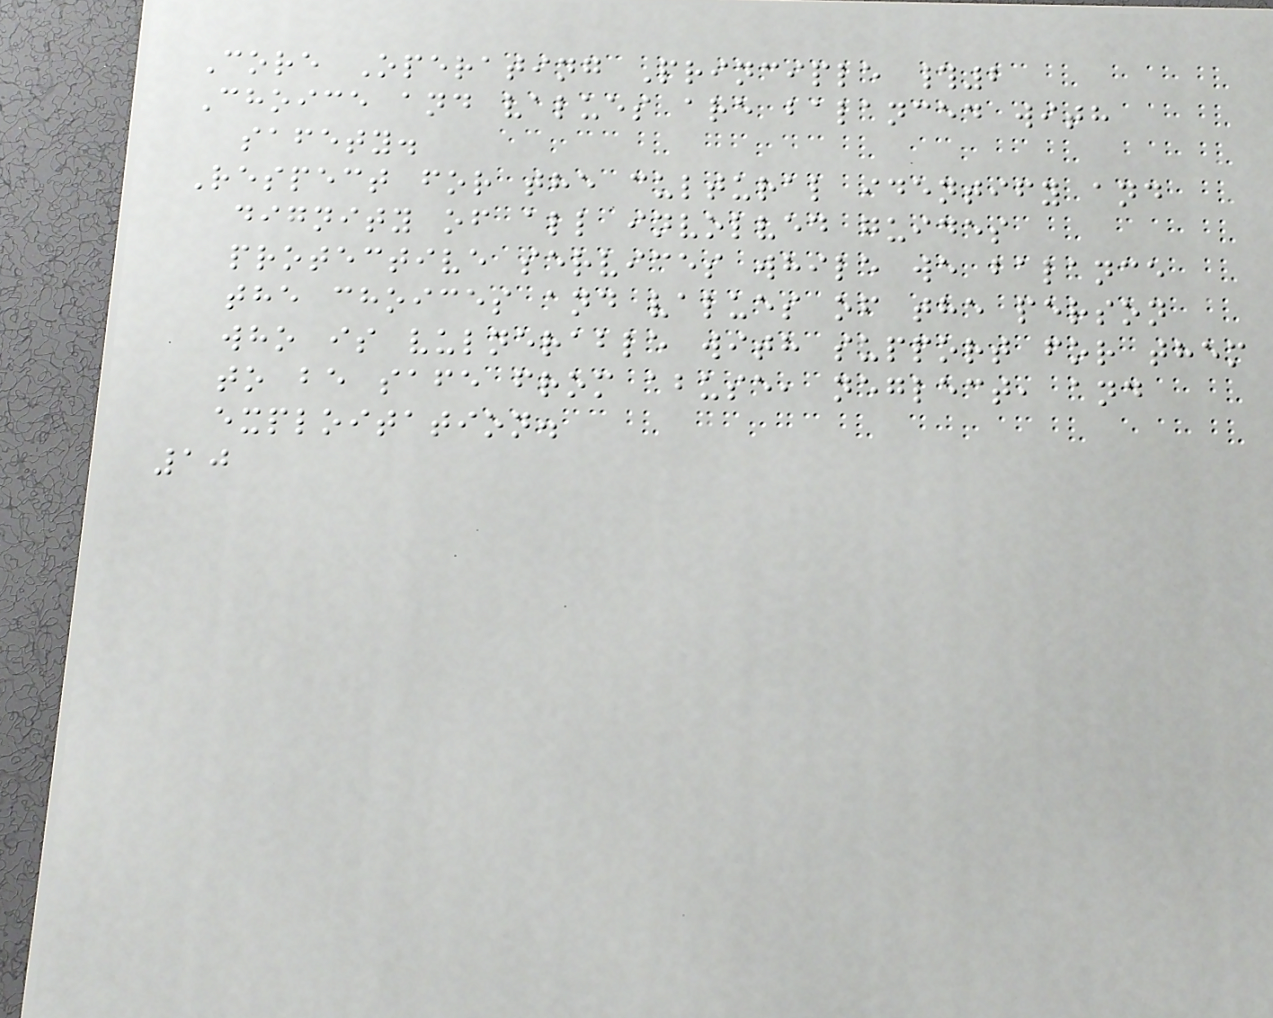Core Operating Principle #2
Choice and values are balanced with
safety.
Respect for the cultural identify and
dignity of all involved guides
protective services while we balance
the choices and values of the person
who is vulnerable with support for them
to be safe from abuse, neglect, and
exploitation.
10
